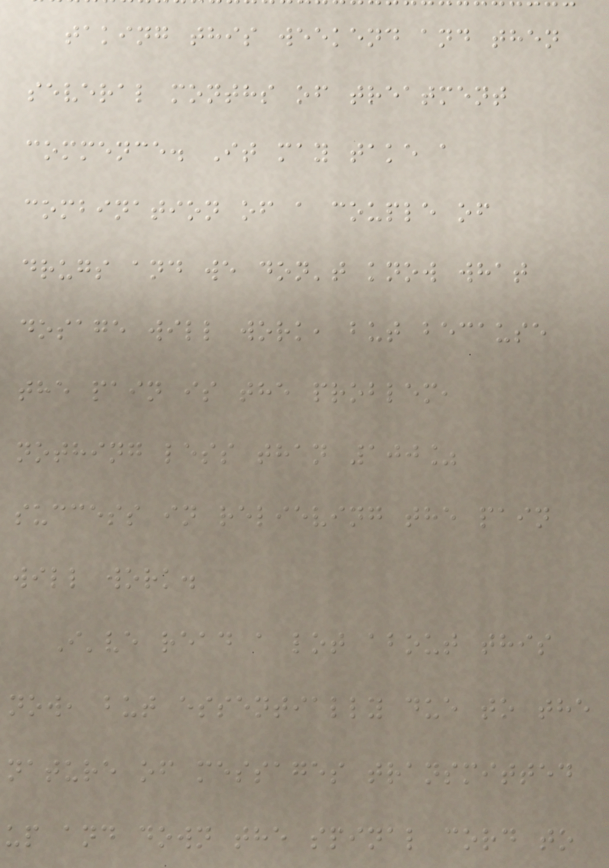taking this weekend and then
several months of treatment
commence. It may take a
combination of a couple of
drugs and we don't know what
dosage will work, but because
the pain is the problem,
nothing less than 100%
success in relieving the pain
will work.
I've read a lot about this
now, but essentially due to the
nature of messages transmitted
up and down the spinal cord to
